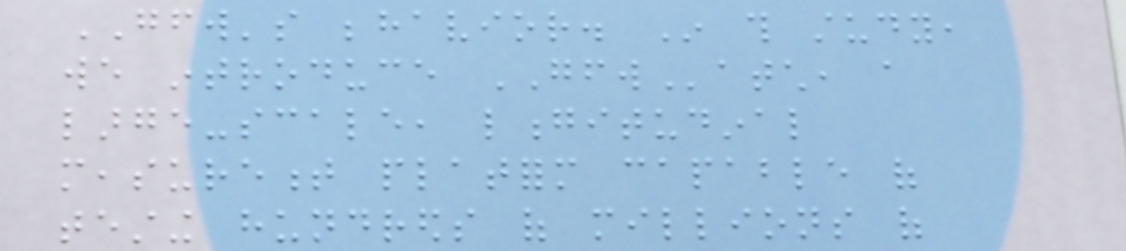GFW's behavior. In this study,
we introduce GFWatch, a
large-scale, longitudinal
measurement platform capable of
testing hundreds of millions of
